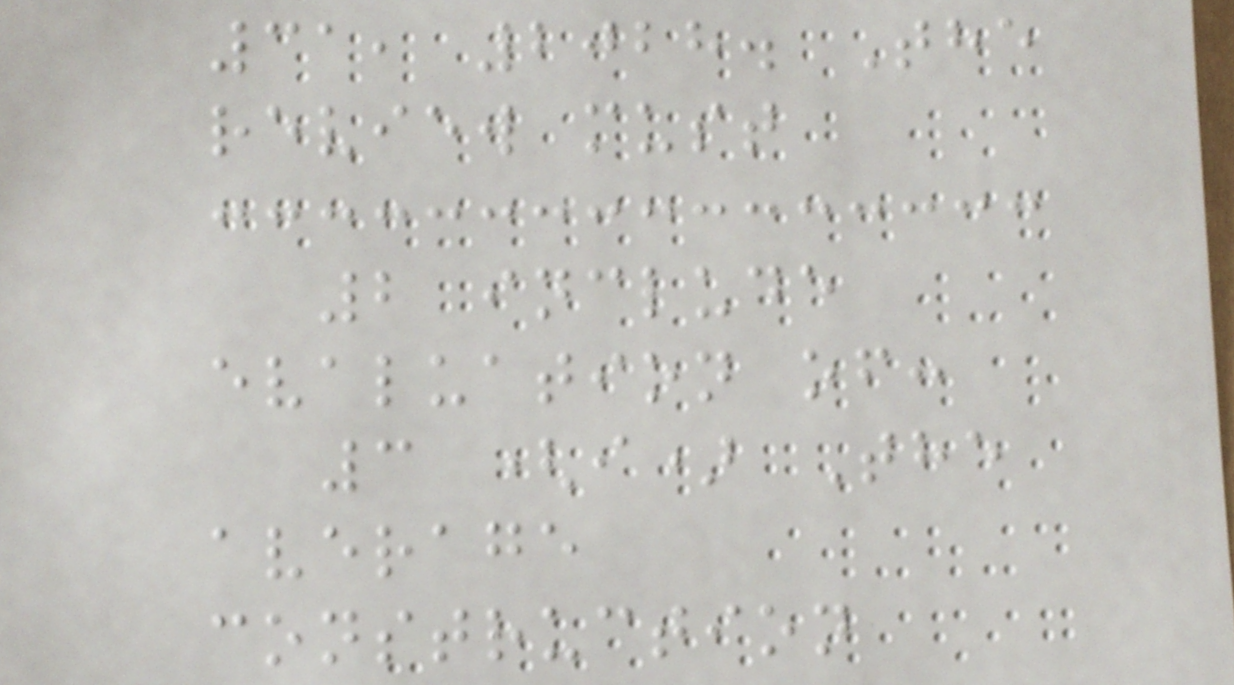31, 2028. The
review must
2 include
evaluation of:
3 (i) The
average
construction
